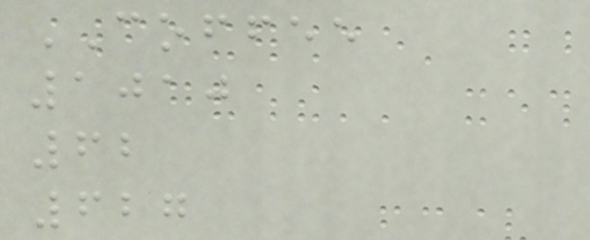COFFEE
1010
62
627
